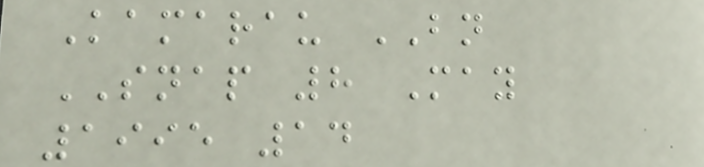Kamarau BN
SNAP 8 May
1995 14
